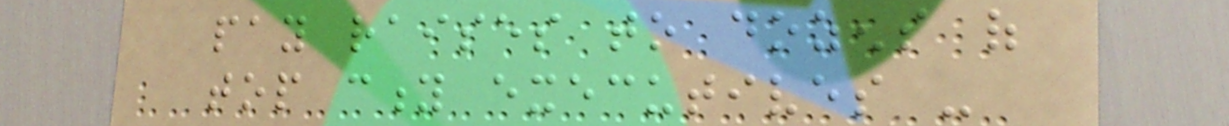pay raises to dozens of
top city executives -
